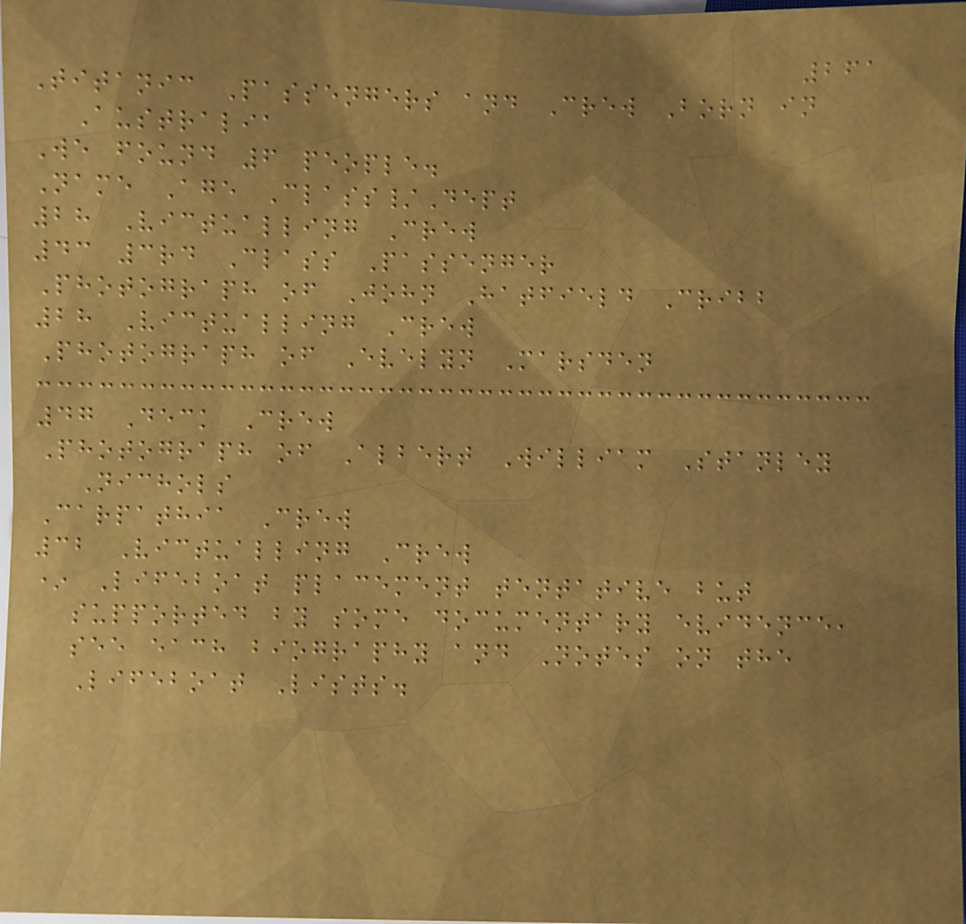261
Titanic Passengers and Crew Born in
Australia
We found 6 people.
Name Age Class/Dept
28 Victualling Crew
43 3rd Class Passenger
Photograph of John Hatfield Cribb
28 Victualling Crew
Photograph of Evelyn Marsden
47 Deck Crew
Photograph of Albert William Stanley
Nichols
Carpathia Crew
32 Victualling Crew
* Lifeboat placement tentative but
supported by some documentary evidence,
see each biography and Notes on the
Lifeboat Lists.
